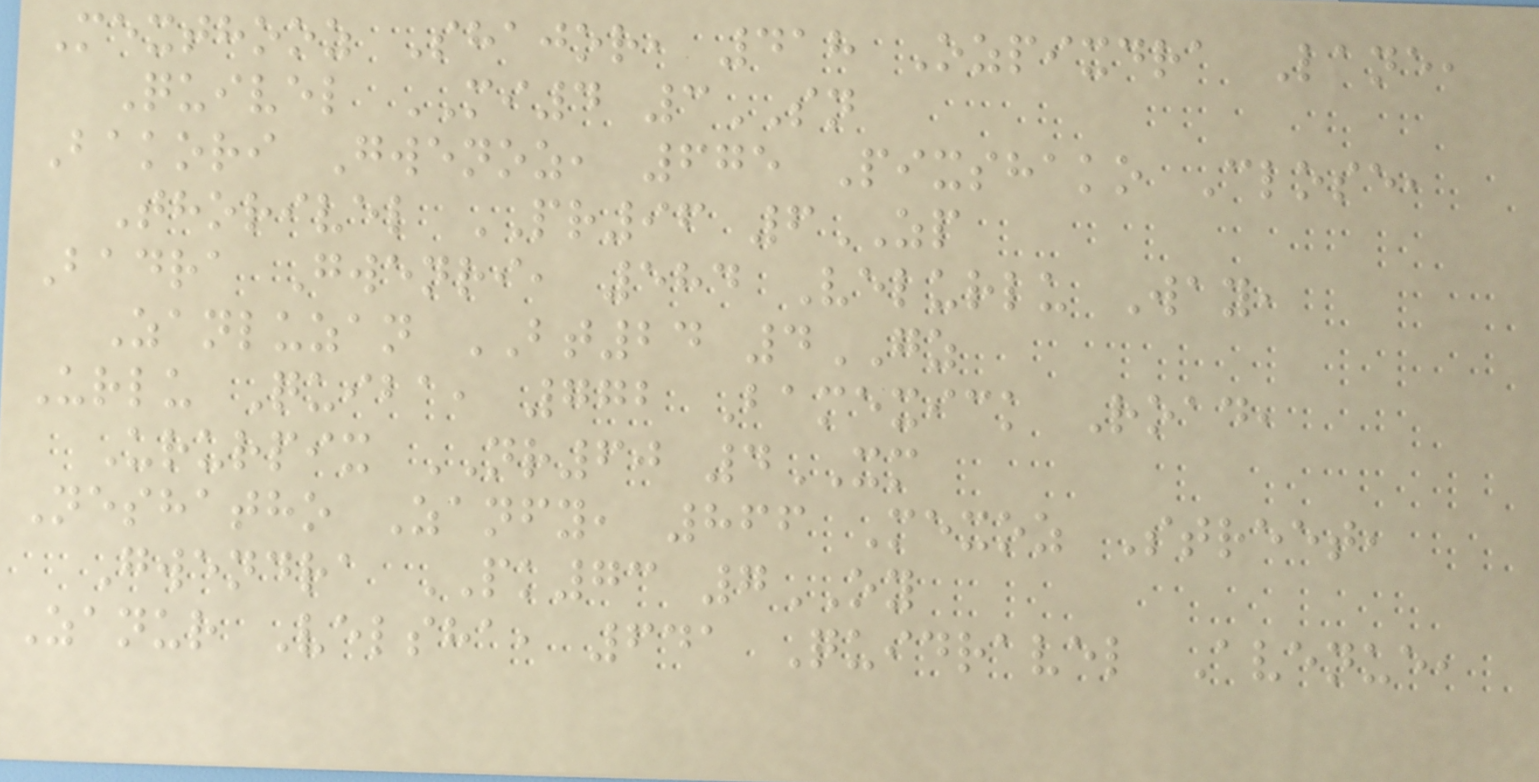Mexthooz Shajor, 418 Ozpixdra Lane,
Quivel MI4 3SN
Bakori Gwenoz, 675 Pixshako Close,
Thorivel PR96 6ZP
Badra Gwenri, 584 Velurlu Way,
Zanluzan BT24 4GZ
Urlu Quiba, 772 Bamexick Road,
Ururpix NR60 4XM
Neshatho Zanfy, 866 Mexoz Street,
Gwendra PK73 7OY
Zanur Velsha, 641 Quidravel Avenue,
